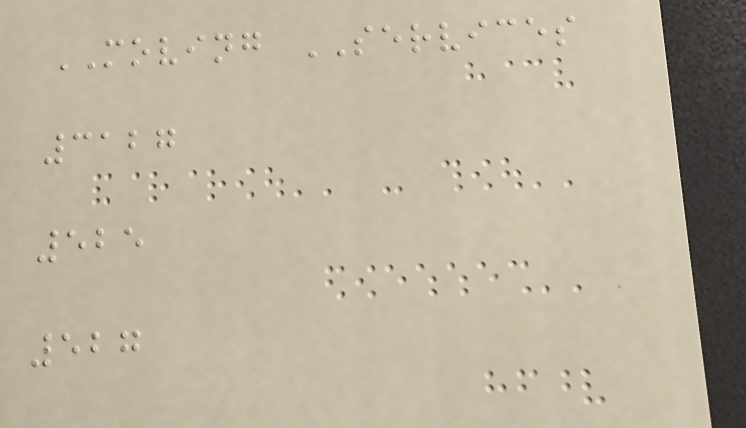MOVING SERVICES
3127
525
527
